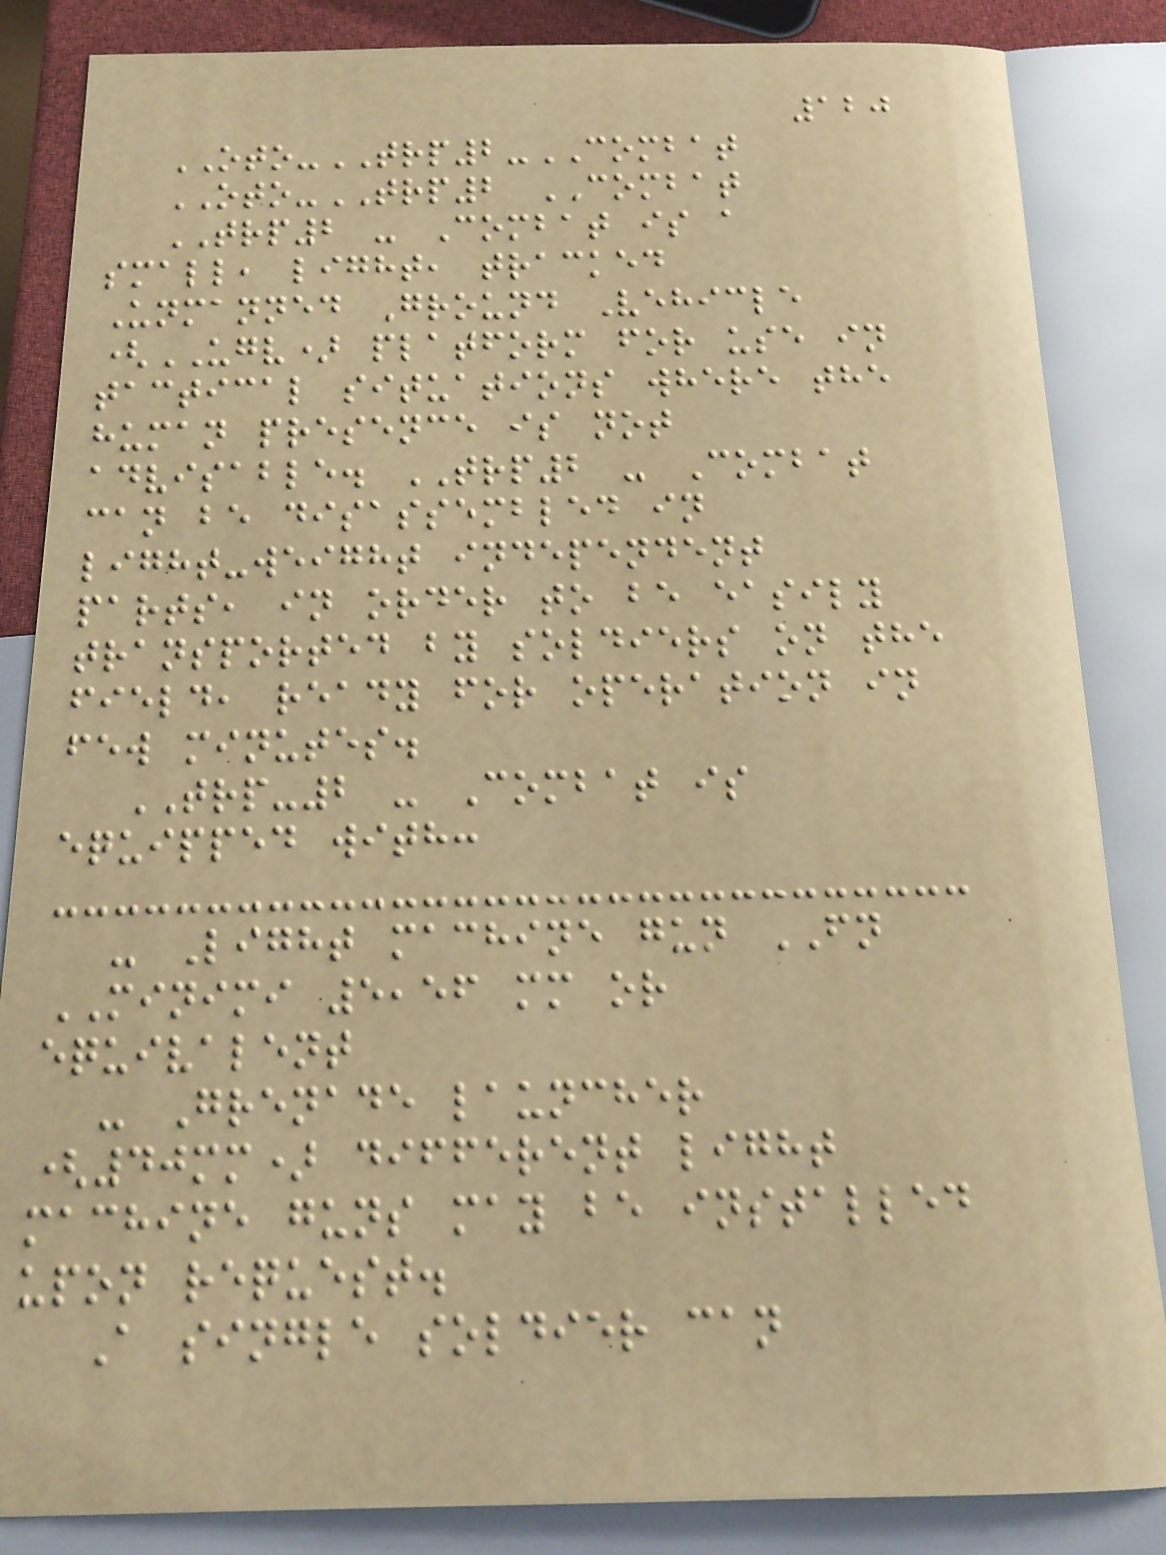120
OTO-TRP2-COMBAT
OTO-TRP2 COMBAT
TRP2 - Combat is a
small, light, tracked
Unmanned Ground Vehicle
(UGV) platform for use in
tactical situations where the
human presence is not
advisable. TRP2 - Combat
can be disassembled in
light-weight independent
parts, in order to be easily
transported by soldiers on the
field, ready for operation in
few minutes.
TRP-2 - Combat is
equipped with:
- Light machine gun FN
MINIMI 5,56 mm or
equivalent
- Grenade launcher
(40mm) different light
machine guns may be installed
upon request.
A single soldier can
